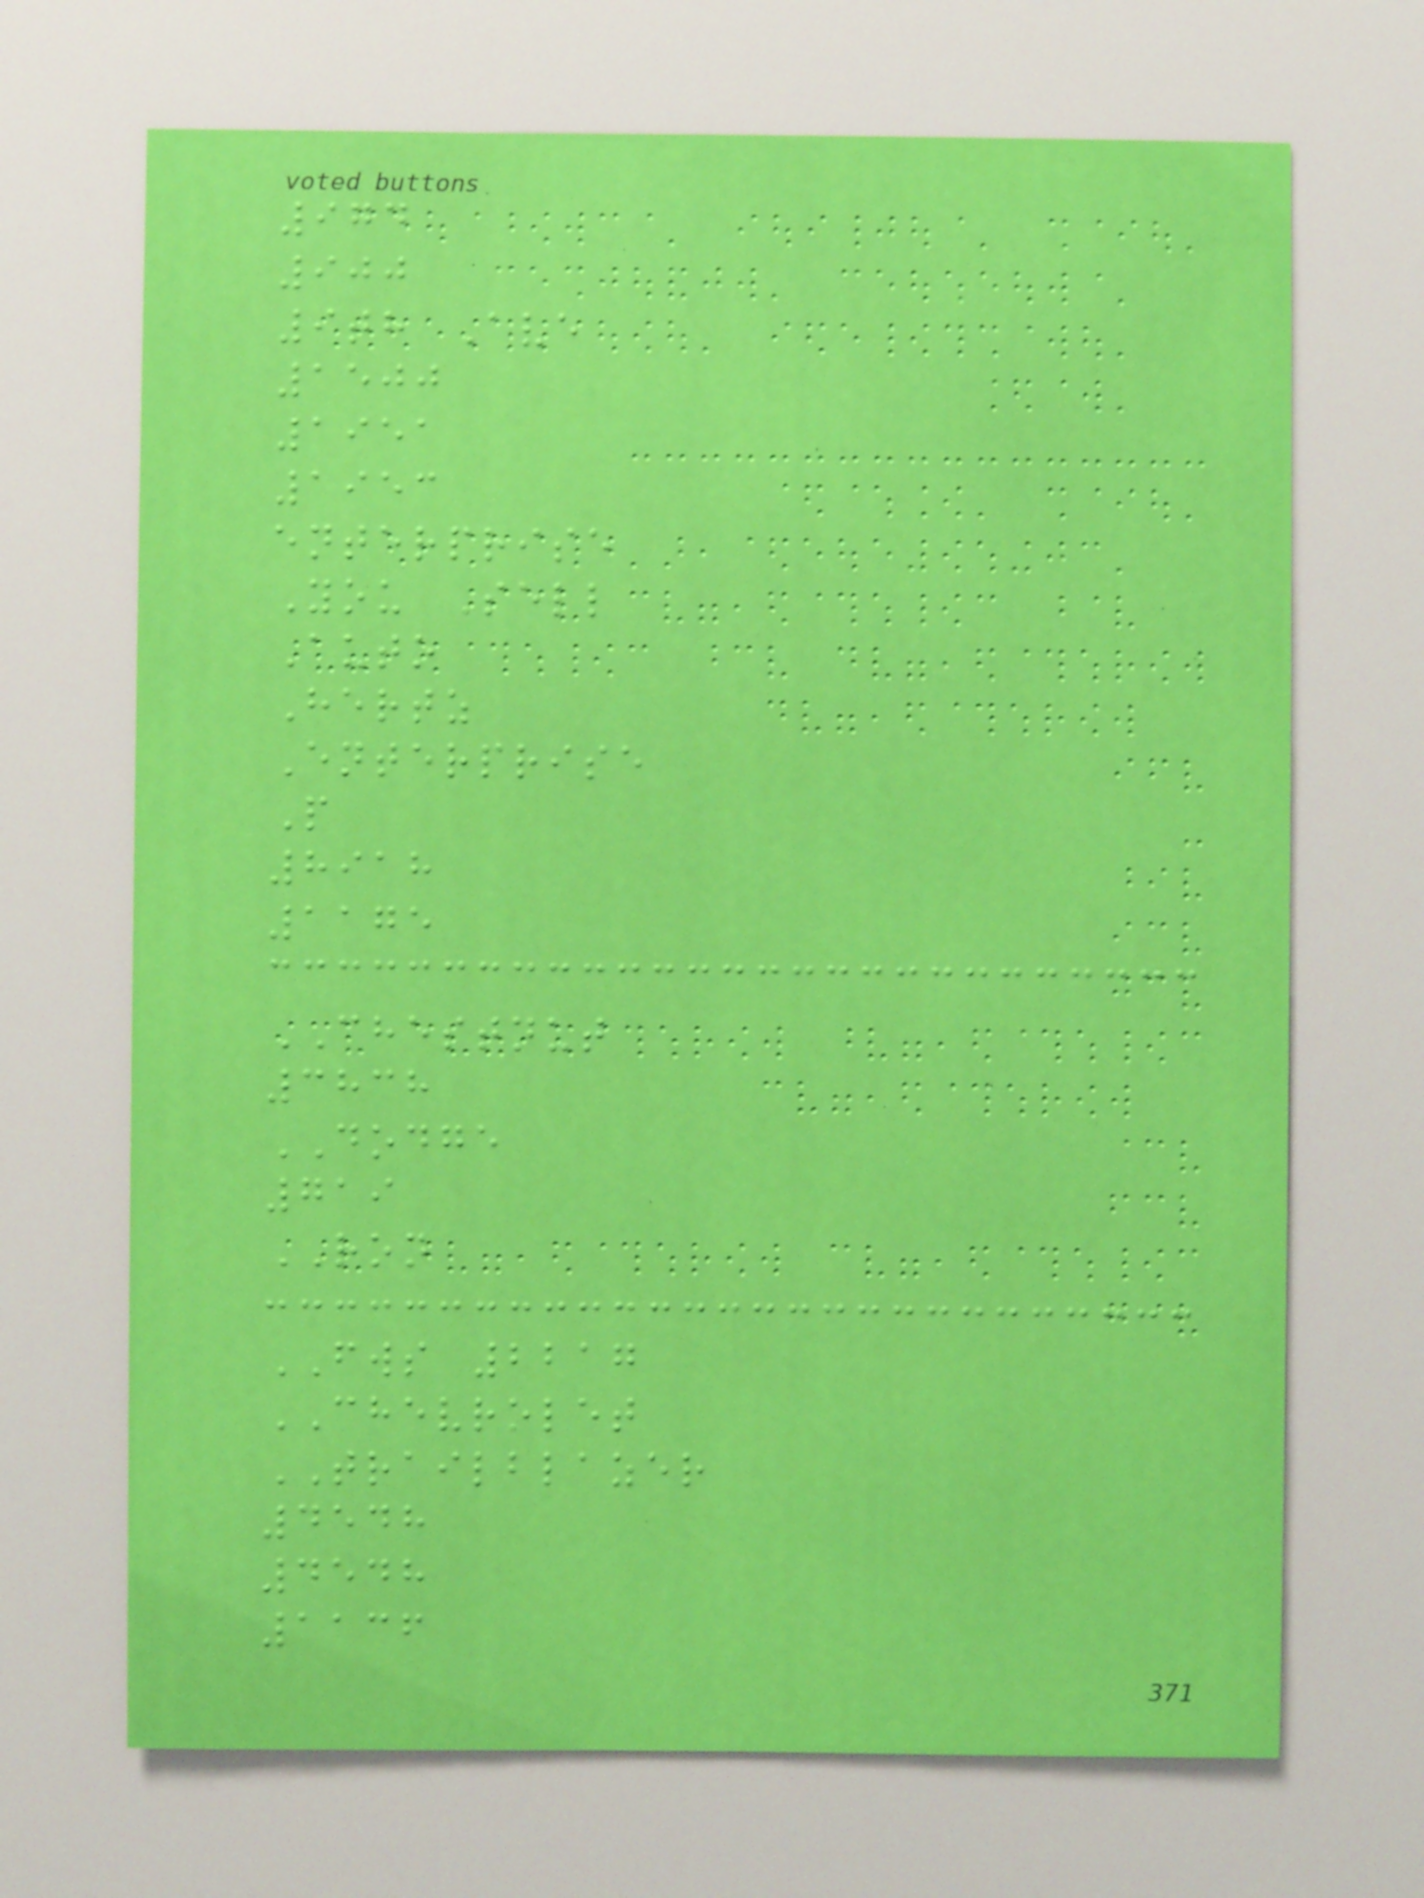974
900
9th Ave
1500
1951
1953
enterprise
You Sell
Auto
Hertz
Enterprise
P
8918
1175
CHESTNUT
3838
DODGE
719
RON
FWS 2217
CHEVROLET
TRAILBLAZER
4548
4548
1136
